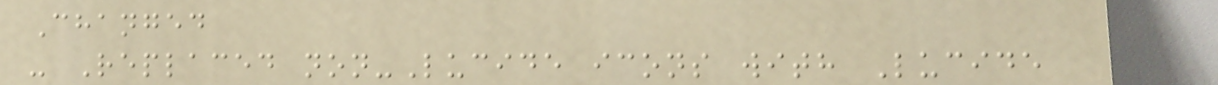Changed
- Replaced non-Lucide icons with Lucide
